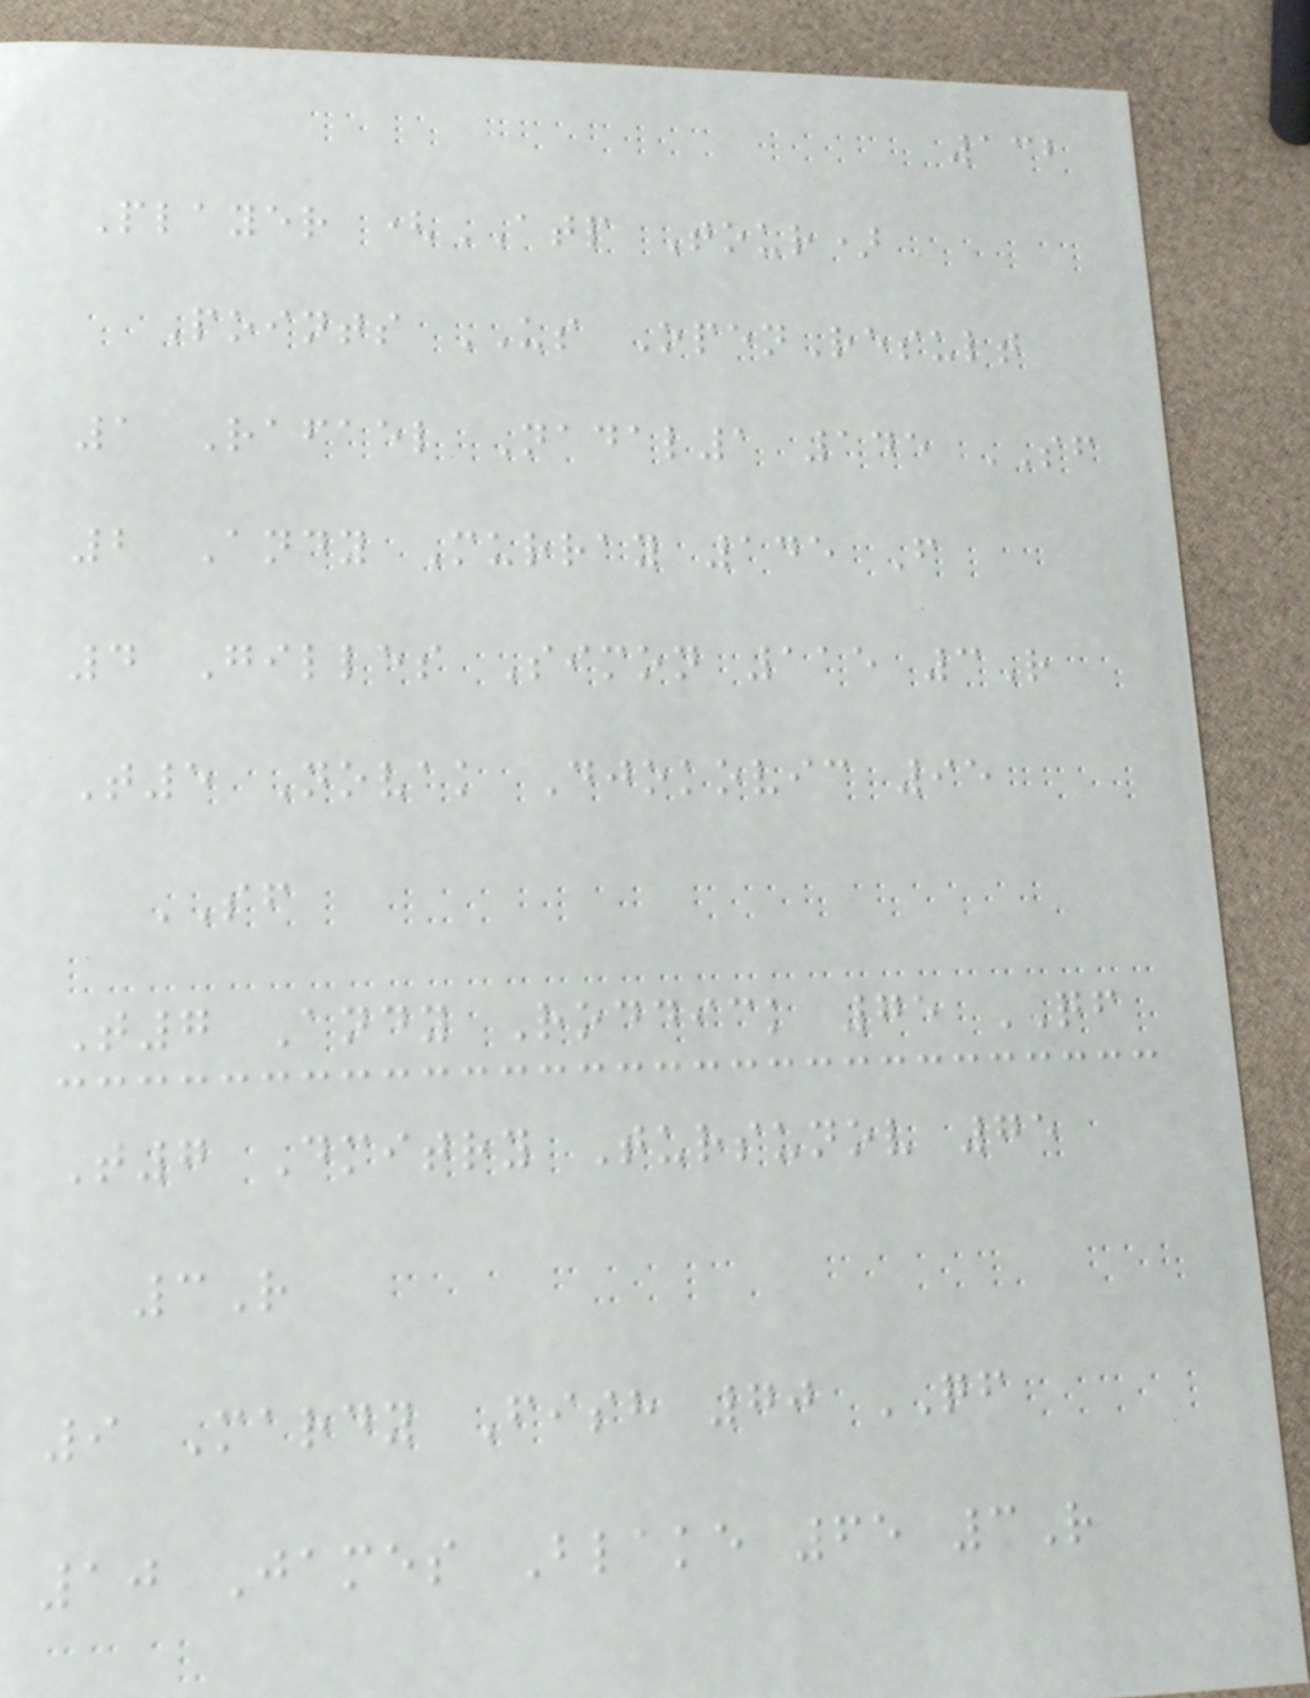132
Player (ATP Tour)
Points US OpenResult
1 Rafael Nadal1 145 SF
2 Andy Murray 145 F
4 Gilles Simon 115 3R
T5 Novak Djokovic 95
SF
T7 Andy Roddick 75 QF
T7 Dmitry Tursunov 75
3R
9 Mardy Fish 70 QF
10 James Blake 65 3R
